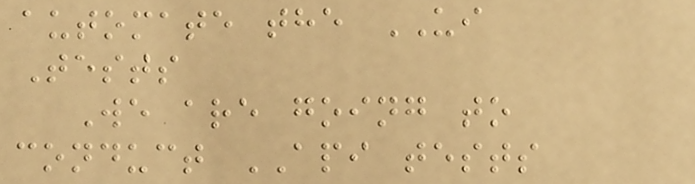automate the UI
Tests
We are going to
conduct API tests
